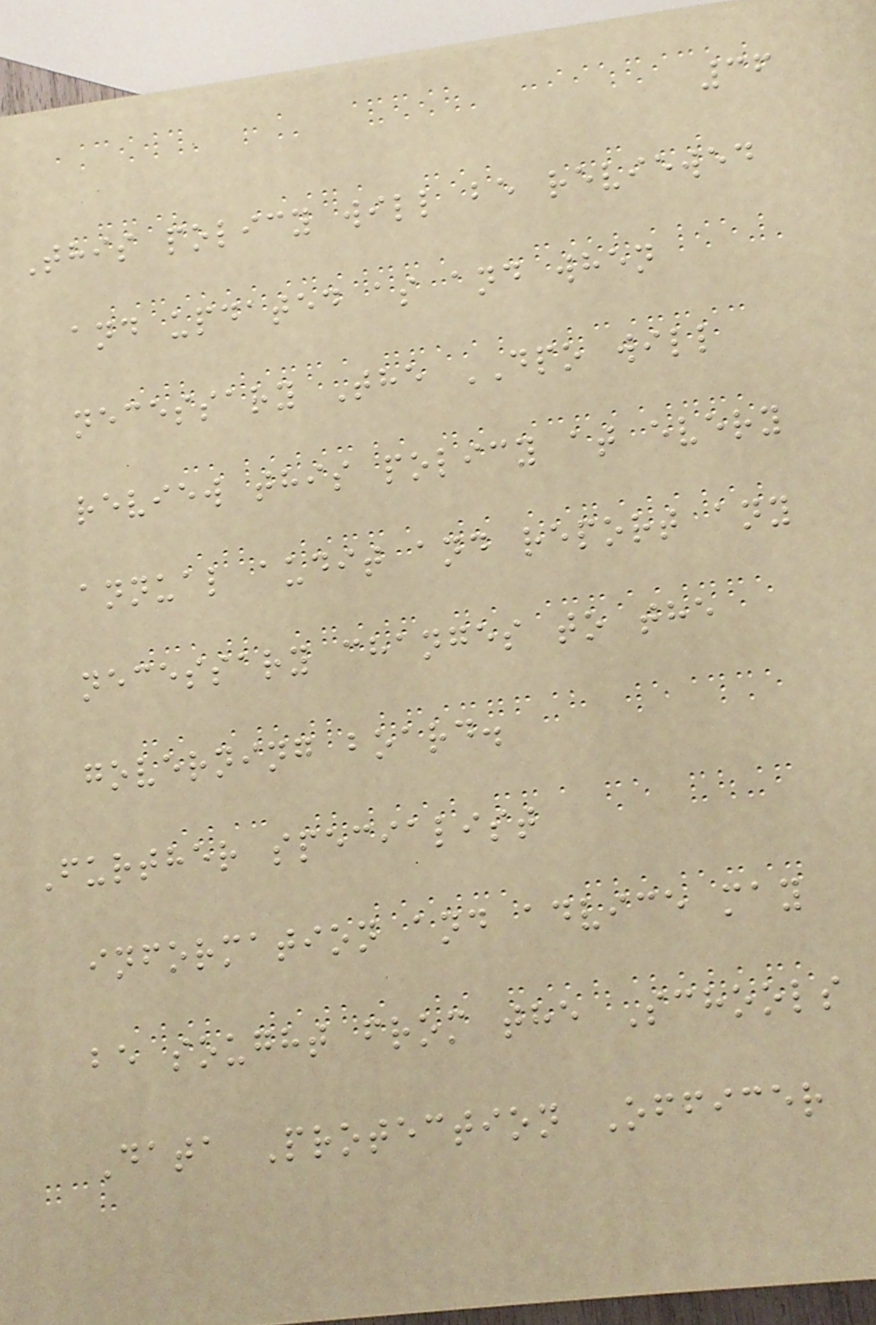36
This policy will be reviewed
and updated as and when
necessary The DPO will
review this policy at every
annual audit and report any
necessary changes to the
governing board.
Further specialist
information and advice may
be sought from the Schools
Data Protection Officer
